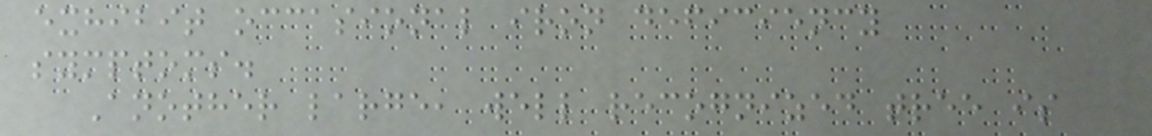exhibit occasional iron deficiency
symptoms.
Another large, well recognized tree is
